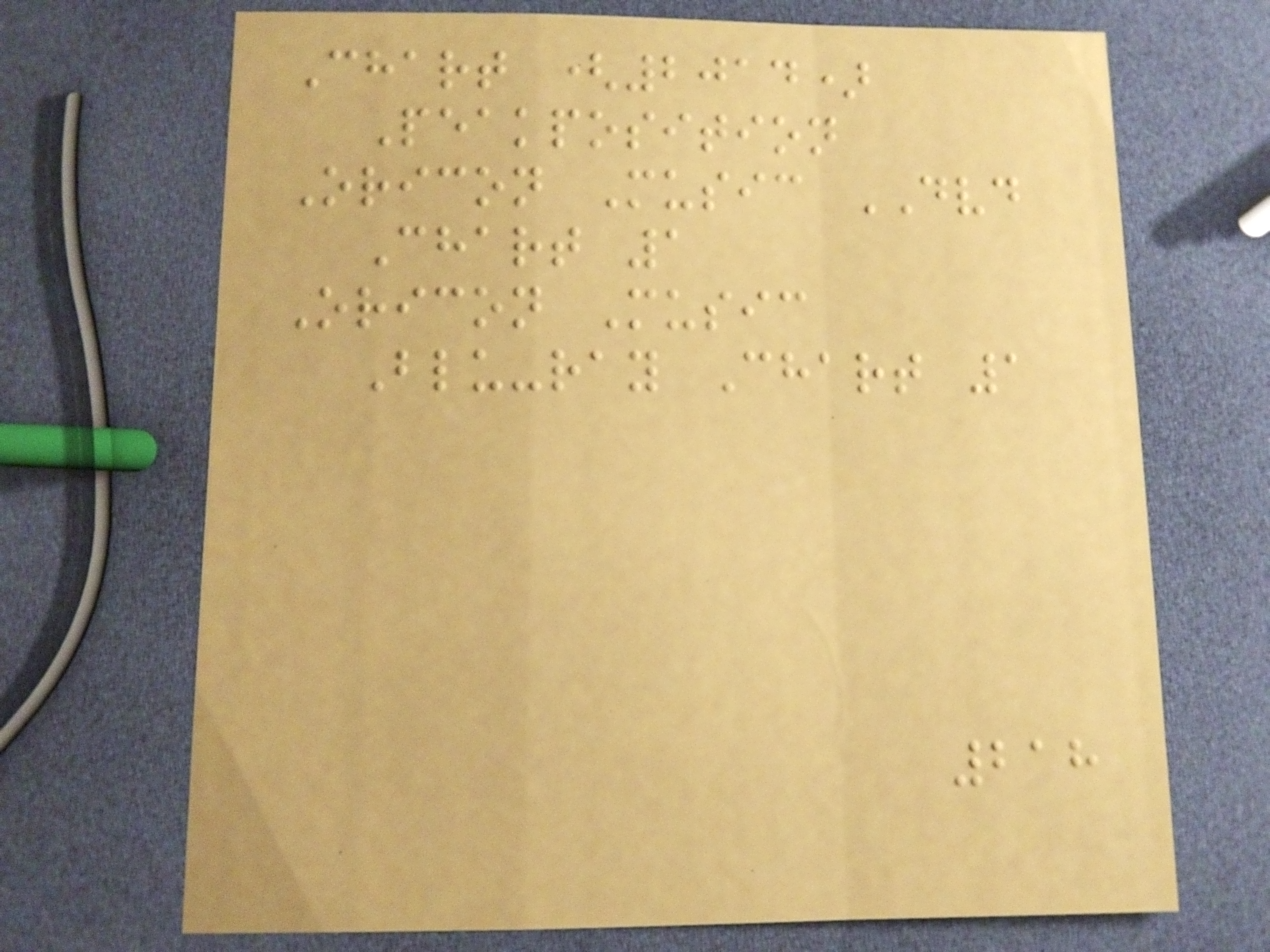Chart (2014)
Peakposition
Oricon Music DVD
Chart 1
Oricon Music
Blu-ray Chart 1
218
